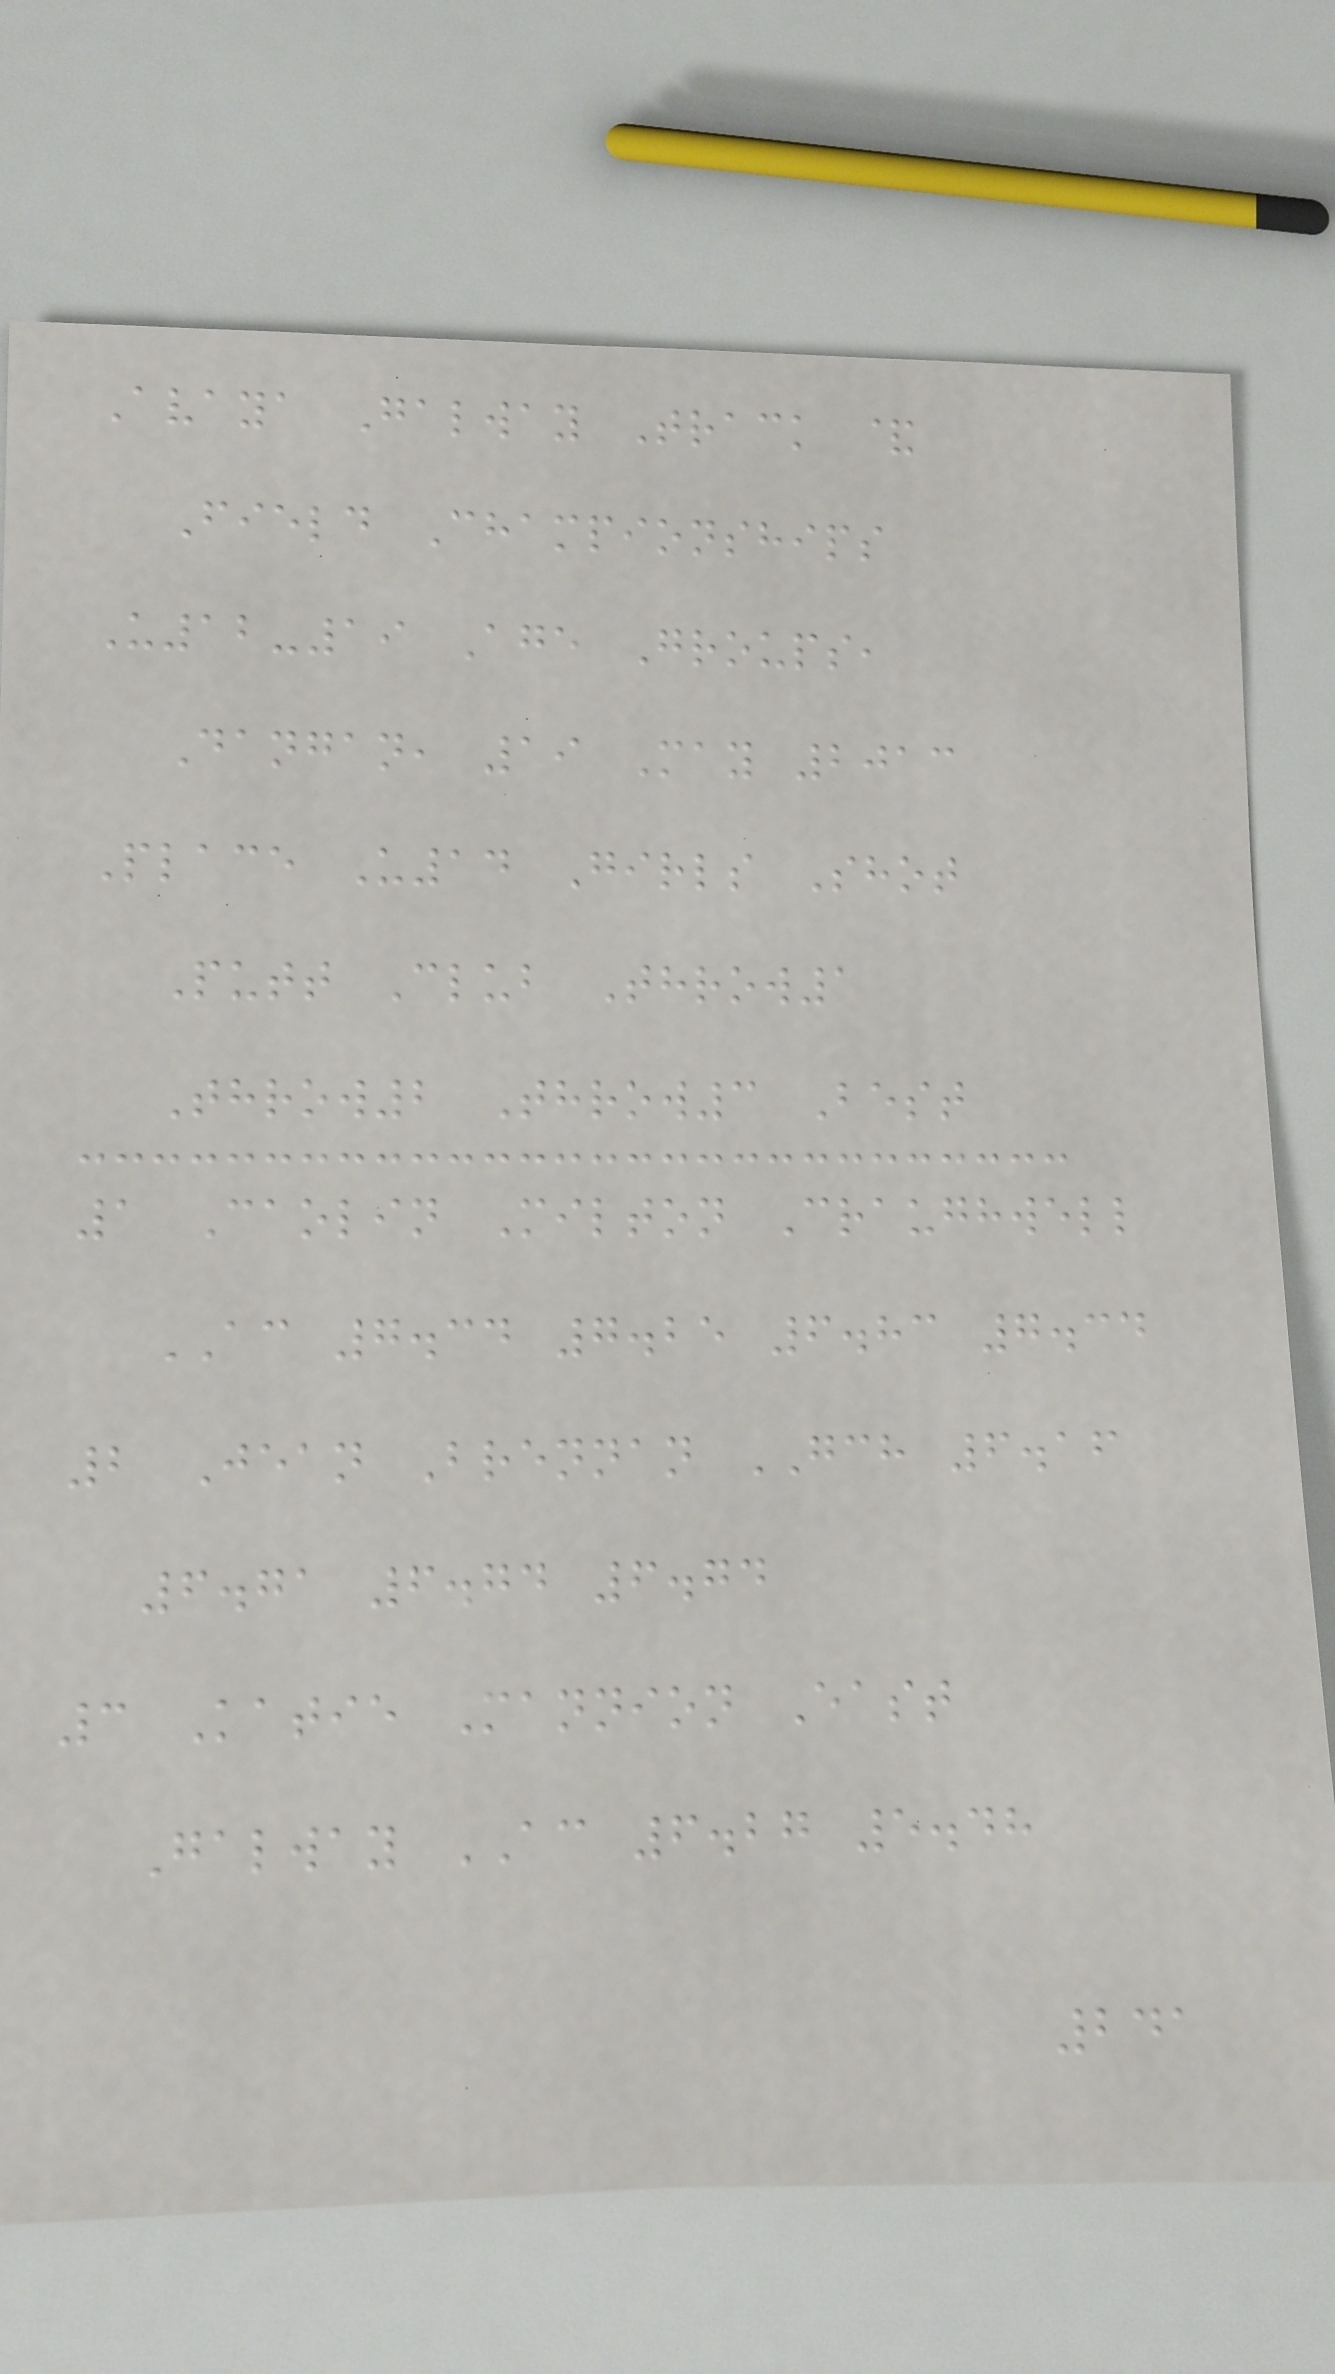Avaya Galway Track &
Field Championships
U12-19 Age Groups,
Dangan, 19 May 2013
Place U14 Girls Shot
Putt Club Throw1
Throw2 Throw3 Best
1 Caolin Milton Craughwell
AC 7.34 7.25 6.83 7.34
2 Jean Brennan GCH 6.16
6.71 6.74 6.74
3 Katie Mannion East
Galway AC 6.27 5.48
241
